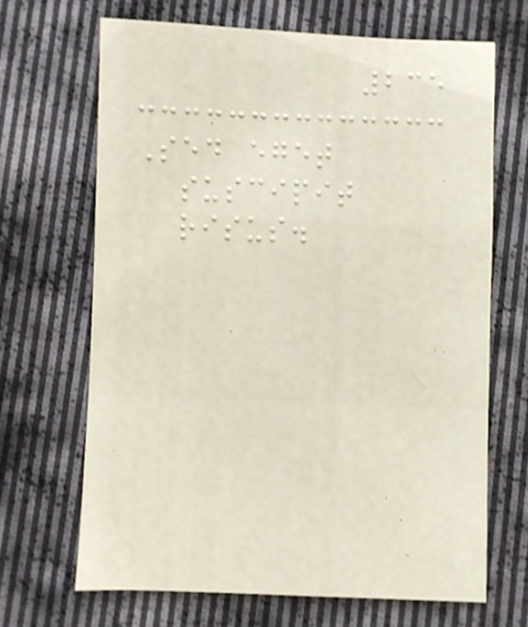235
Sed eget
suscipit
risus.
